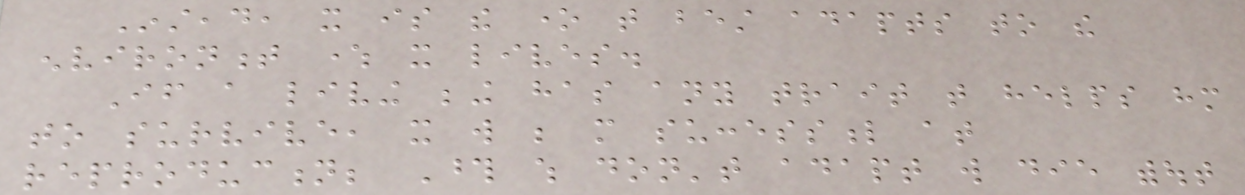Instead, it is the one that best adapts to the
environment where it lives.
If a living being has any trait that helps him
to survive, it will be more successful at
reproduction; Those which don't adapt will die without
